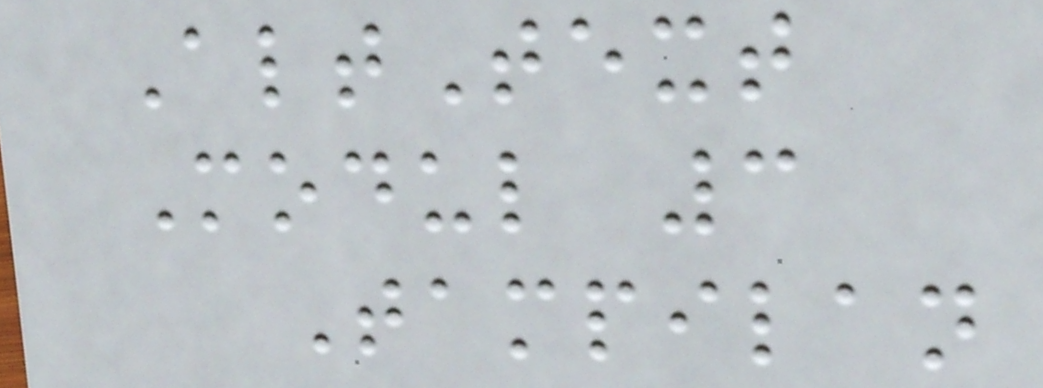AltText
Modul 3
Tampilan
